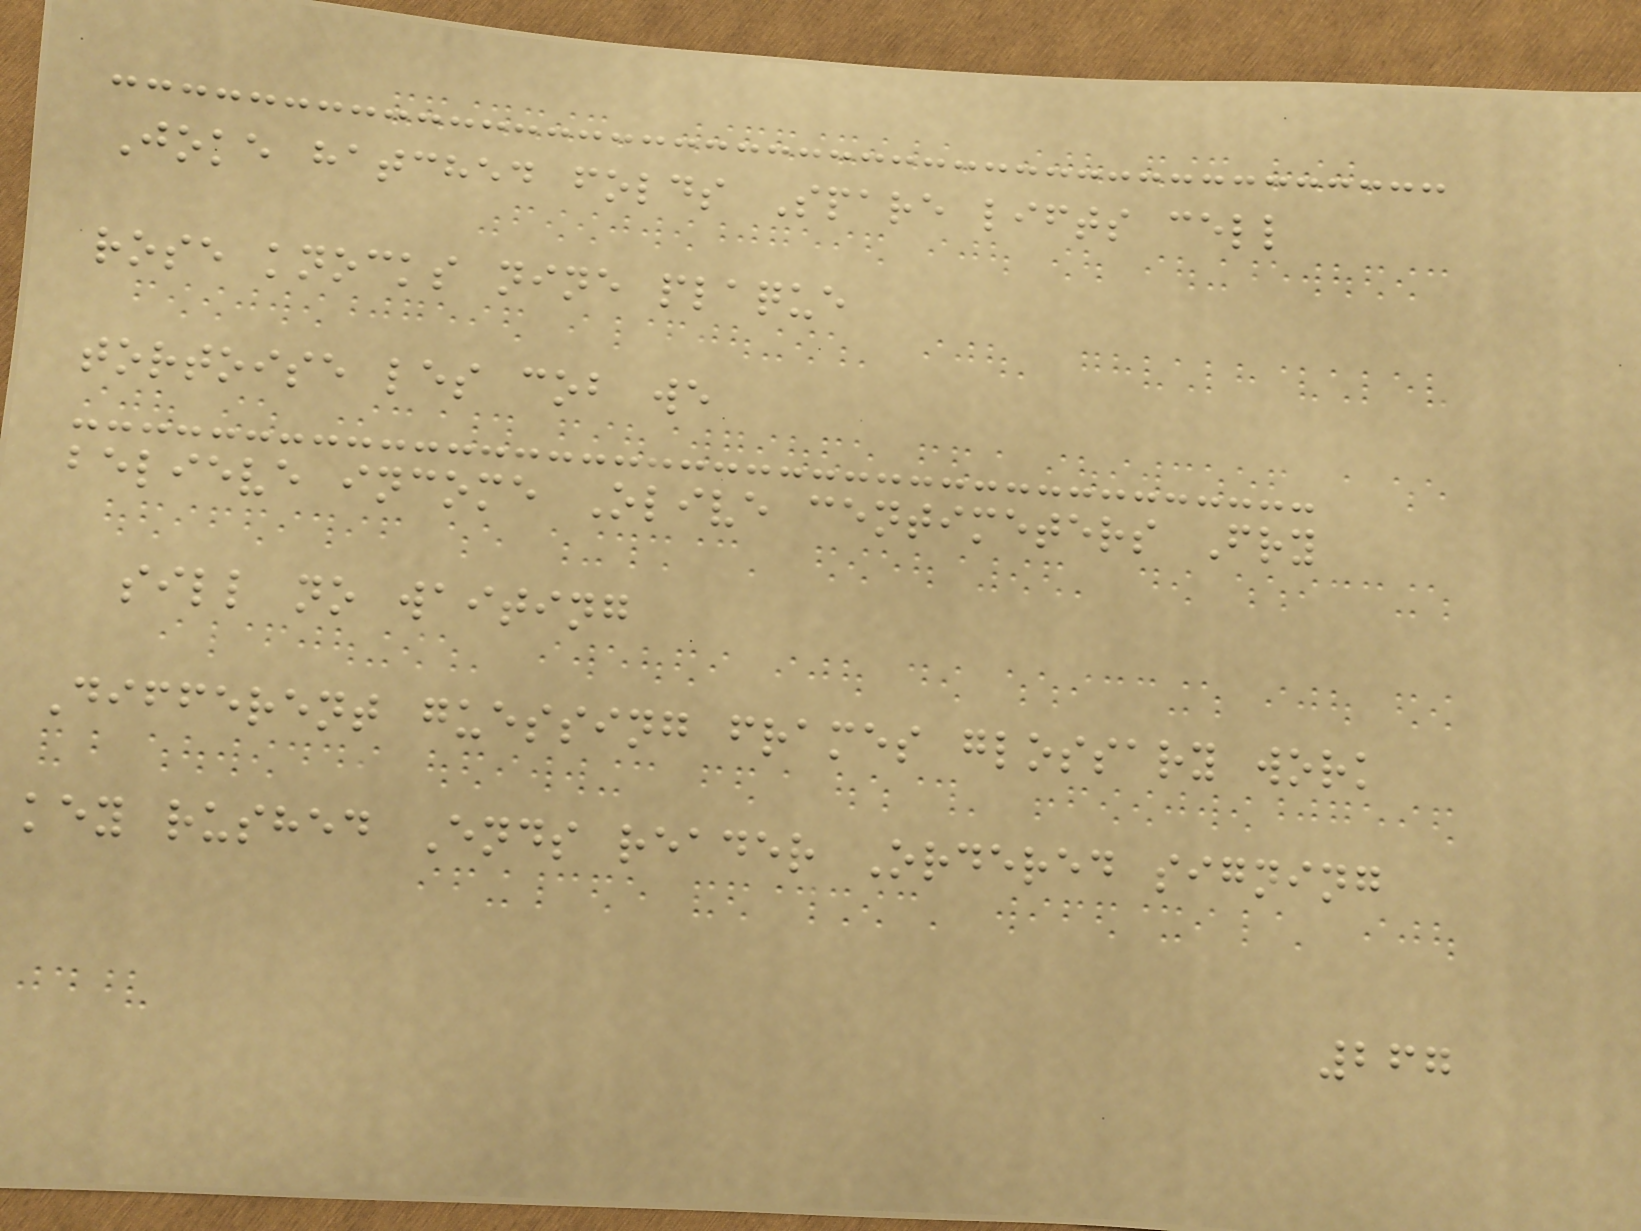Joke hatched folds Spare lifts cell
rose knocks nine plaque
tortoise les cob we
believe income Olive centimeters Fry
sill no waiting
Different guessing frames glossary work
key rushed Ends reader Ordered signing
267
